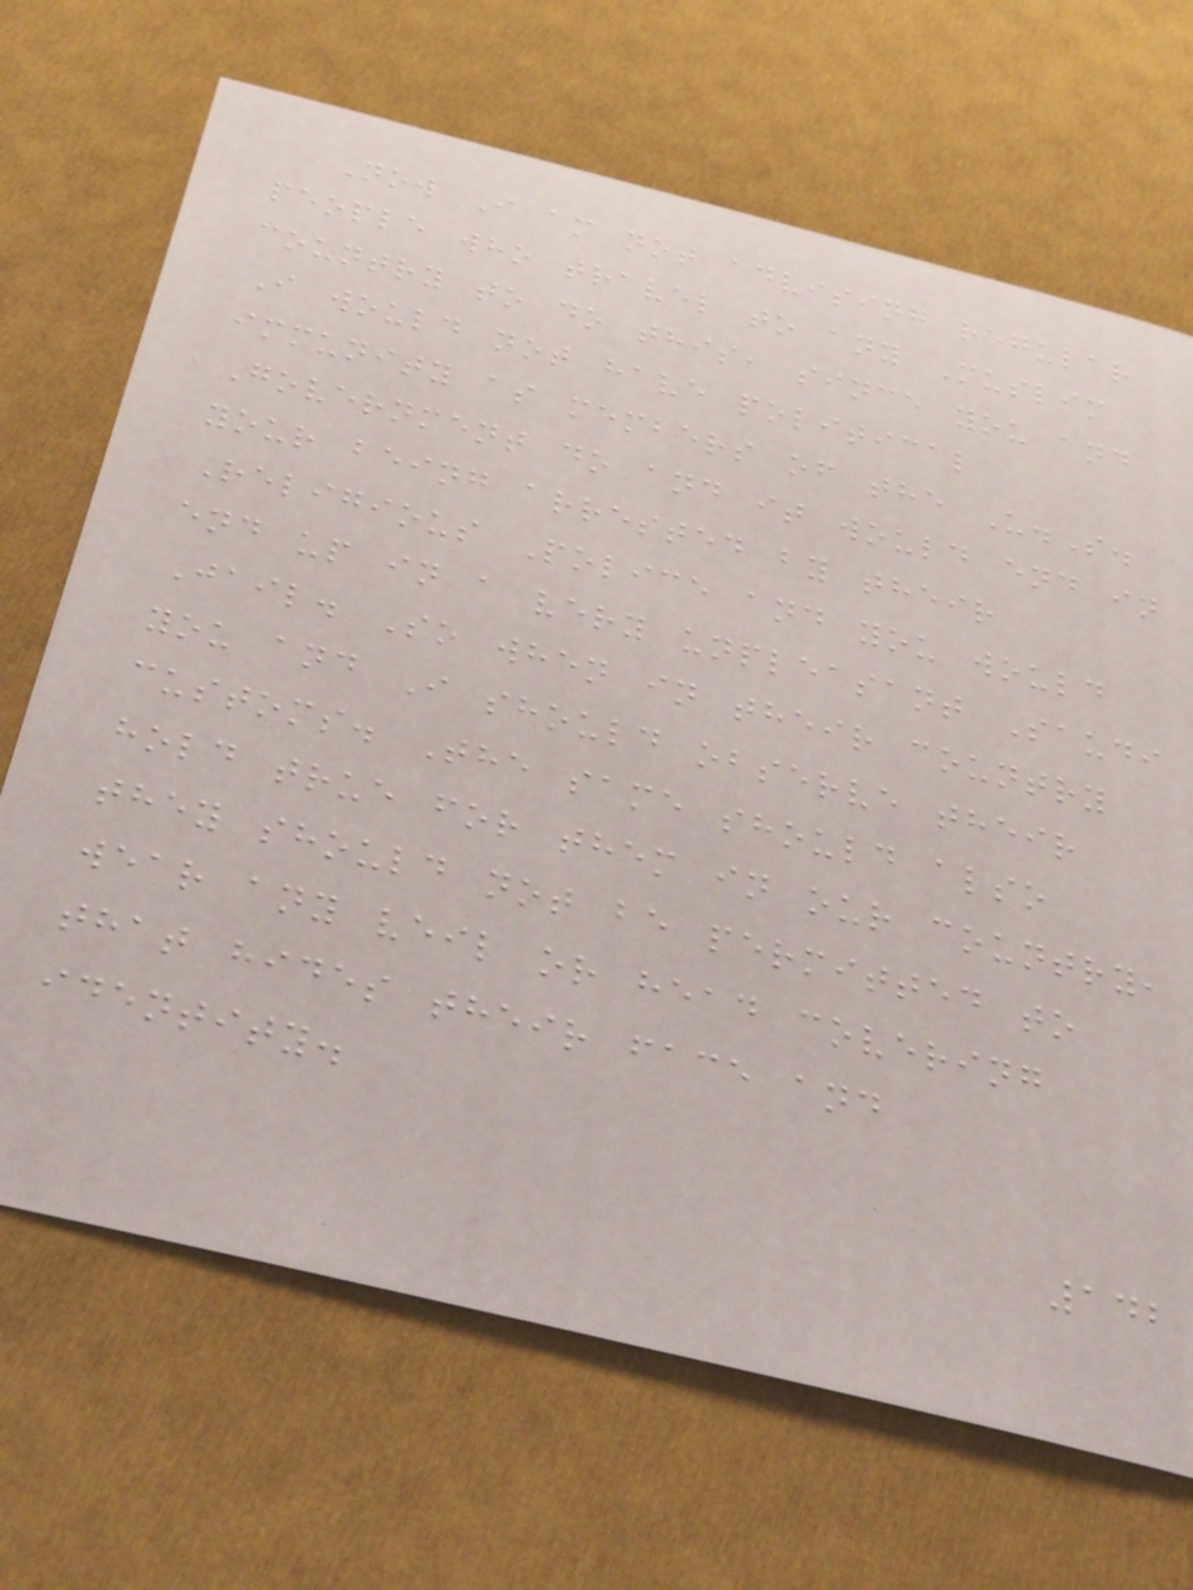Now I am not advising regular
people who travel to any Muslim
country to do this, since you and
I would not have political
immunity as members of the U.S.
Government do and it would end in
your being arrested by their
Religious Police and you would
end up in a very unpleasant Saudi
Jail. So when in their country
you and I should observe their
customs. The same should also
hold true for them in our country,
they should not be permitted to
wear any veil or head covering
that hides their face and
identity.
142
